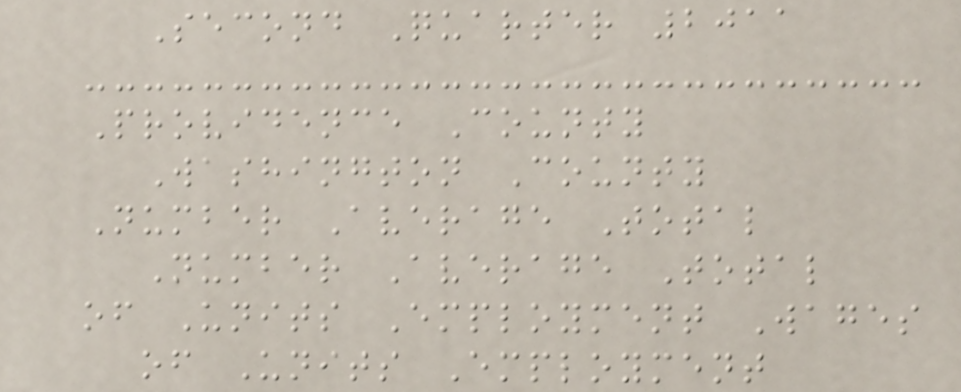Second Quarter 2011
Providence County
Washington County
Number Average Total
Number Average Total
of Units Employment Wages
of Units Employment
